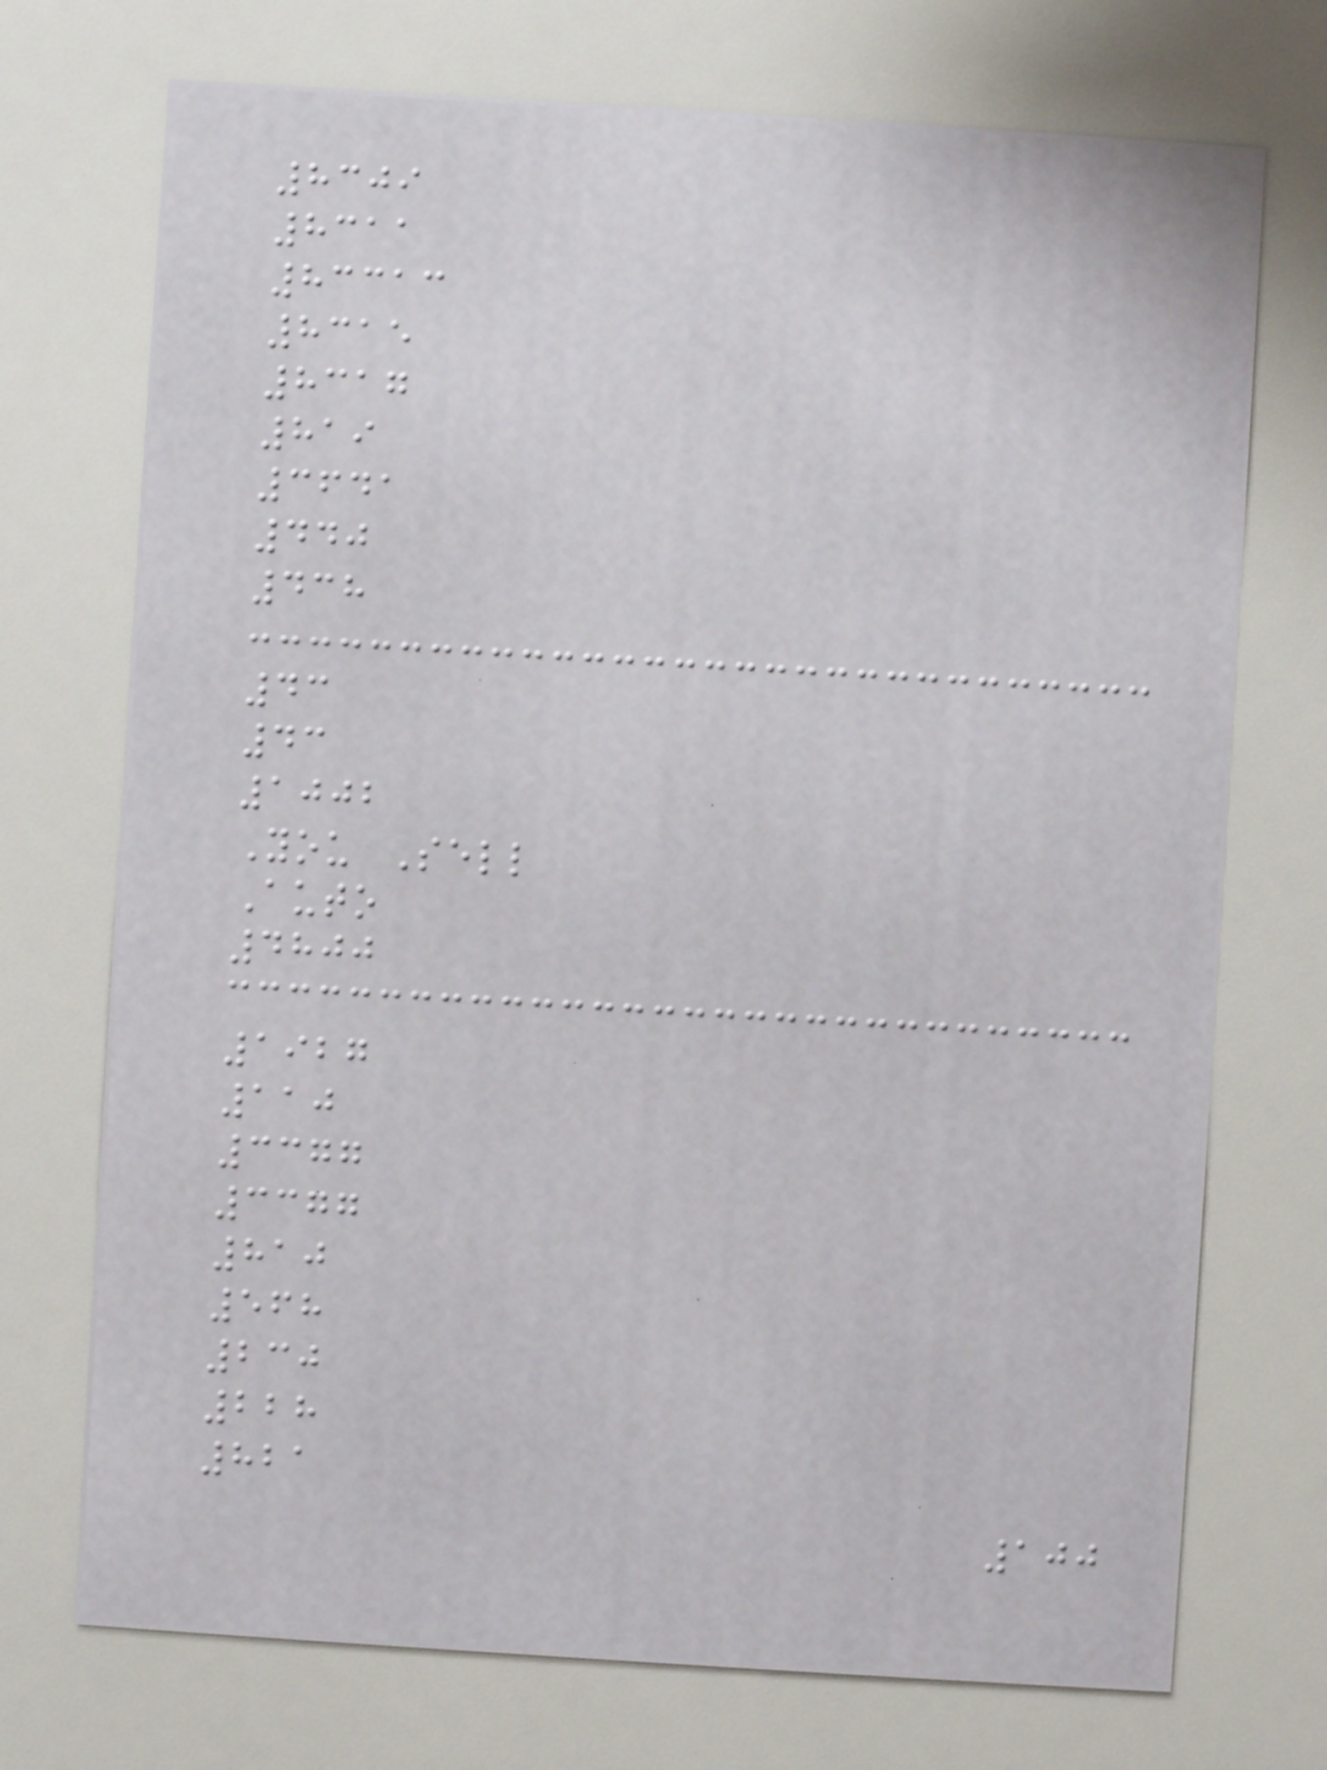8309
8311
83313
8315
8317
819
3641
440
438
43
43
1002
You Sell
Auto
4800
1927
110
3377
3377
810
568
230
228
821
100
